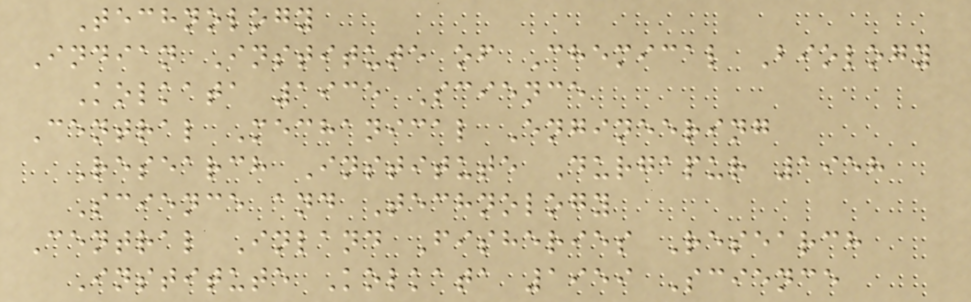Technology
Indian Institute of Chemical Biology
Kolkata 1935 Science
Central Mechanical Engineering
Research Institute Durgapur 1958
Science and Technology
Central Inland Fisheries Research
Institute Kolkata 1959 Science
